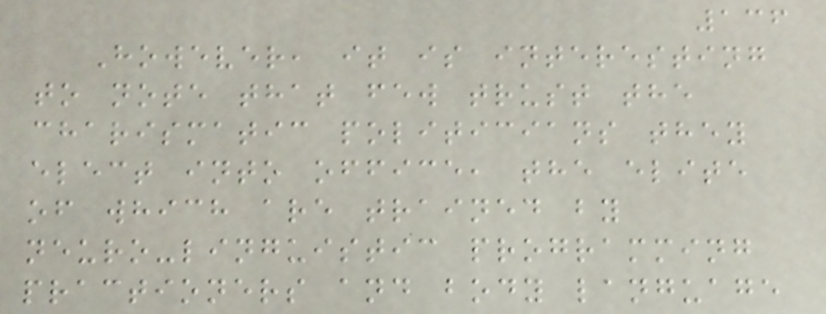136
However, it is interesting
to note that few trust the
charismatic politicians they
elect into office, the elite
of which are trained by
neuro-linguistic programming
practioners and body language
